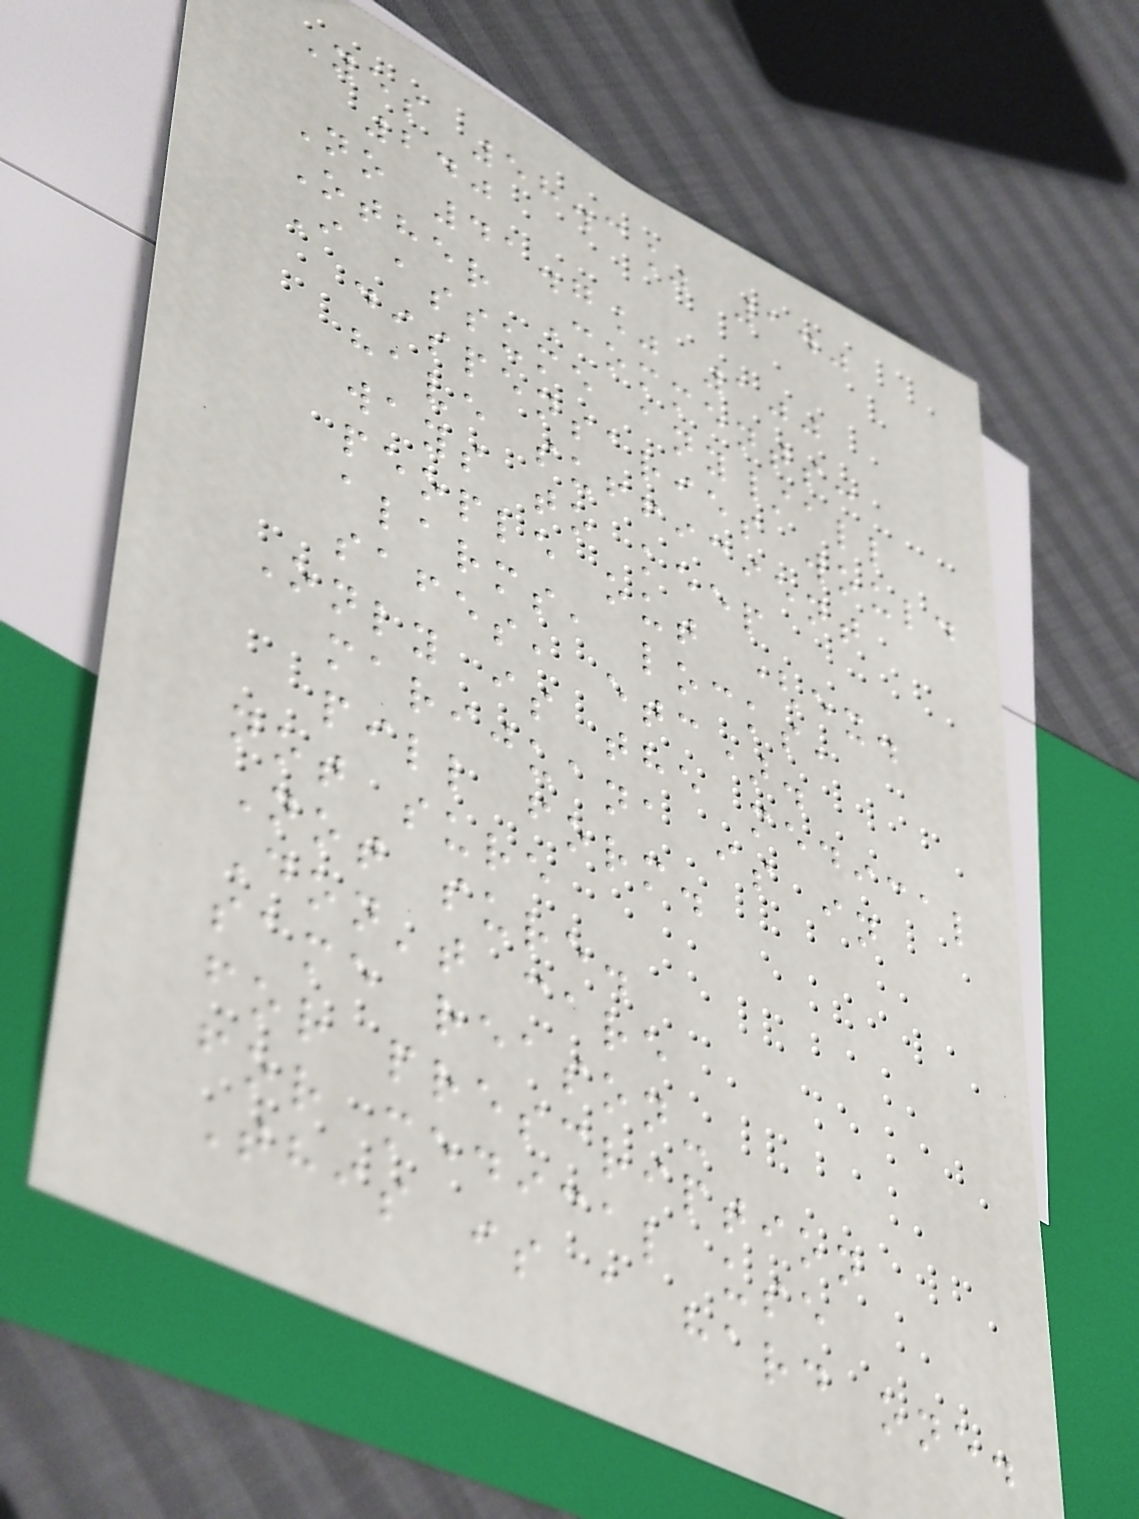Yes 58.3% 140
240
No 41.7% 100
Other Comments:
I assume any/all
dispensaries would
have sufficient
ways to keep
people out (ex.
alarms, locks,
safes, etc).
Only is the medical
marijuana is in
pill form.
not sure
Not sure.
Don't care
same reason-
for prescription
for medical use
This is a hard one.
